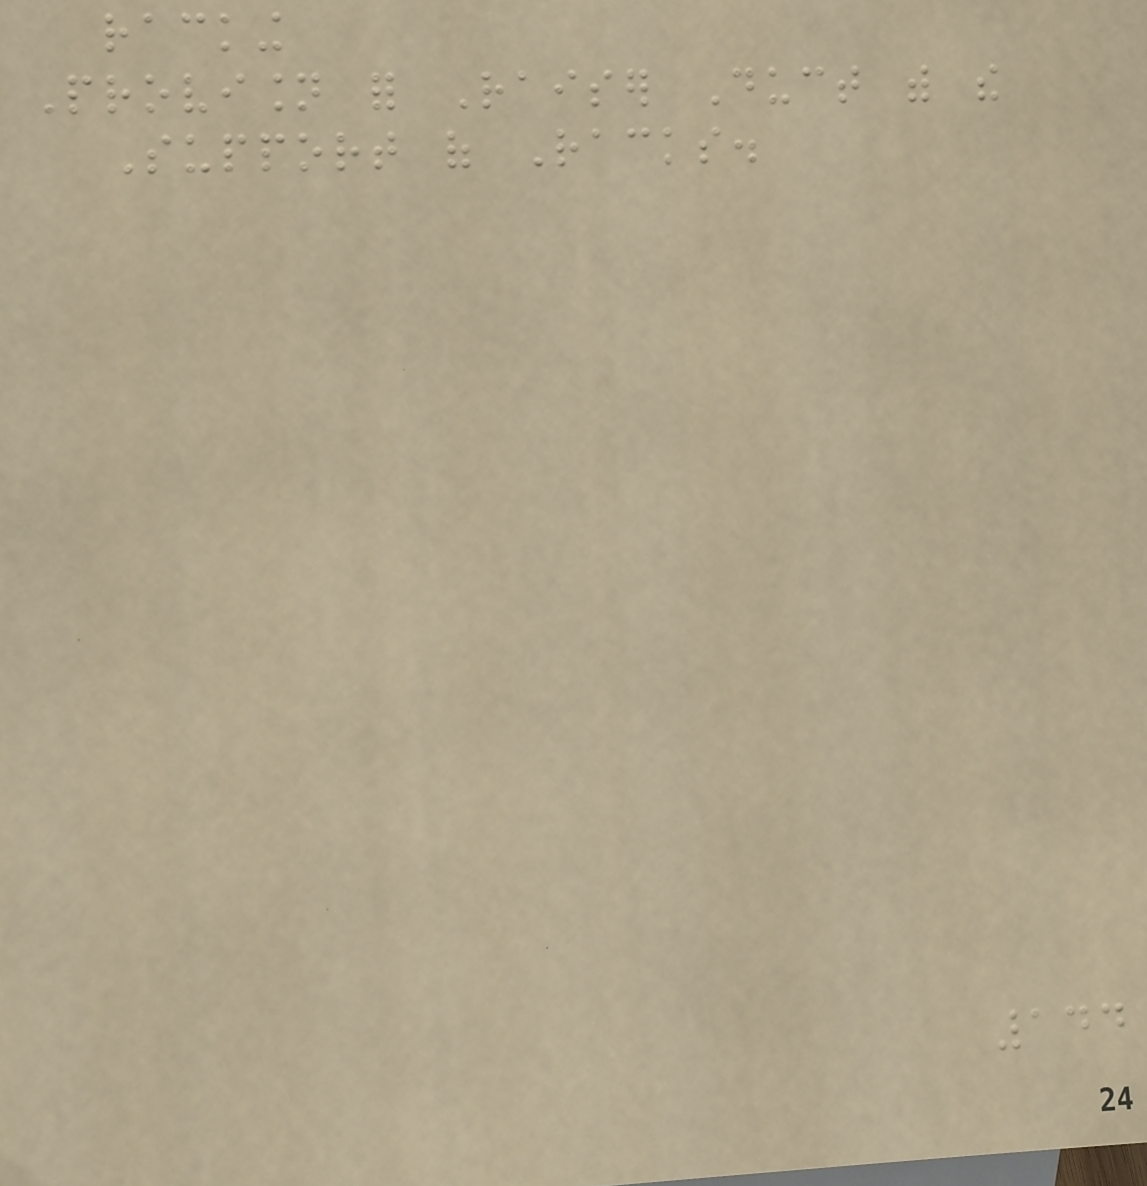racking
Provision for Raiser Duct with the
Support of Racks.
144
